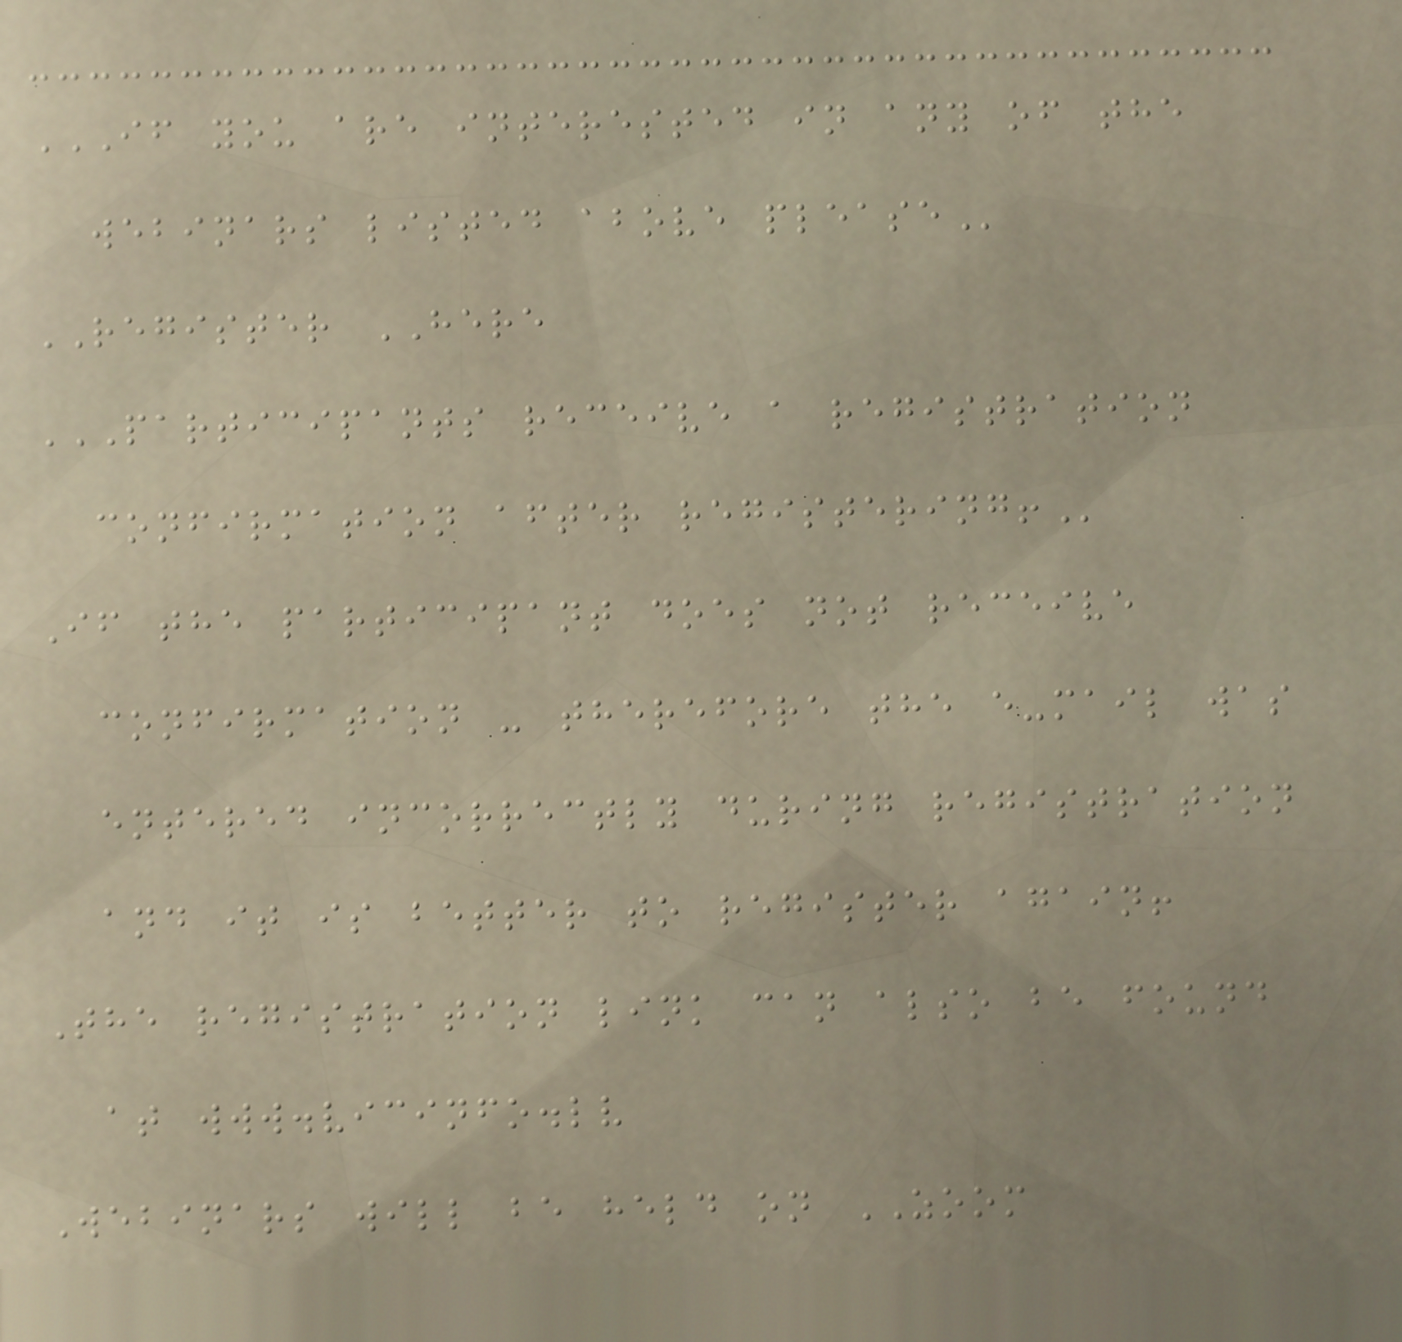IF YOU ARE INTERESTED IN ANY OF THE
WEBINARS LISTED ABOVE PLEASE
REGISTER HERE
PARTICIPANTS RECEIVE A REGISTRATION
CONFIRMATION AFTER REGISTERING!
If the participant does not receive
confirmation - therefore the e-mail was
entered incorrectly during registration
and it is better to register again!
The registration link can also be found
at www.vicinfo.lv
Webinars will be held on ZOOM
